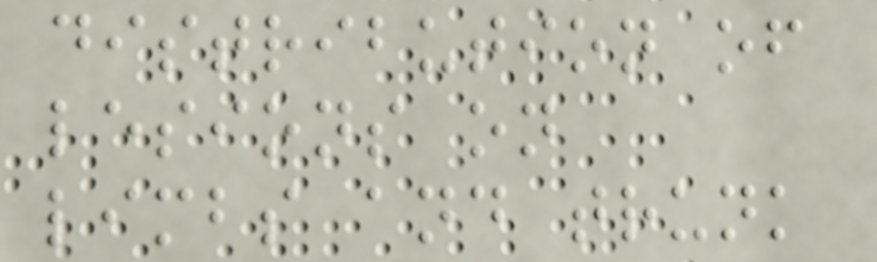distribution of
lesions on
limbs and trunk
